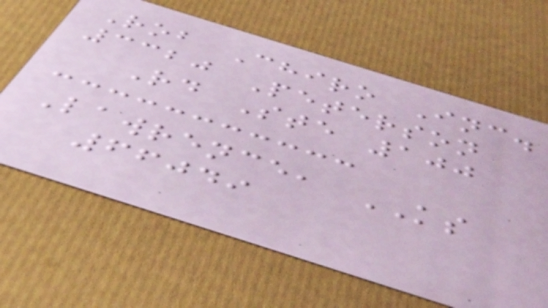Rob Chiro Inc.
3320 Peterson
Rd Ste 100
Lawrence, KS
66049
